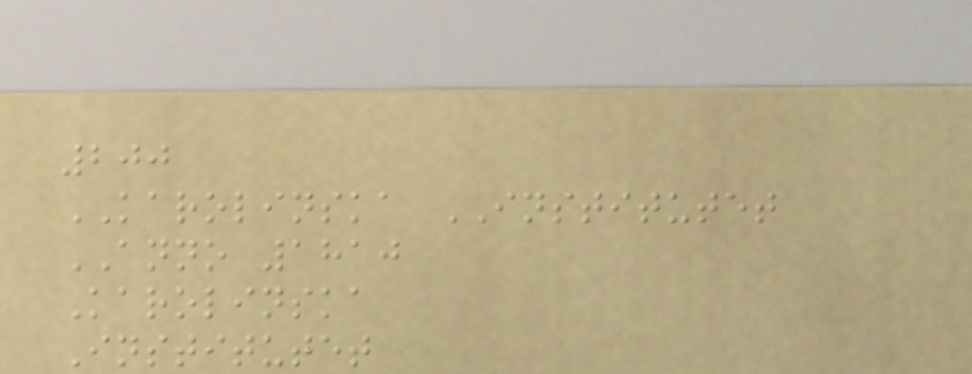200
KAROLINSKA INSTITUTET
ANNO 1810
Karolinska
Institutet
